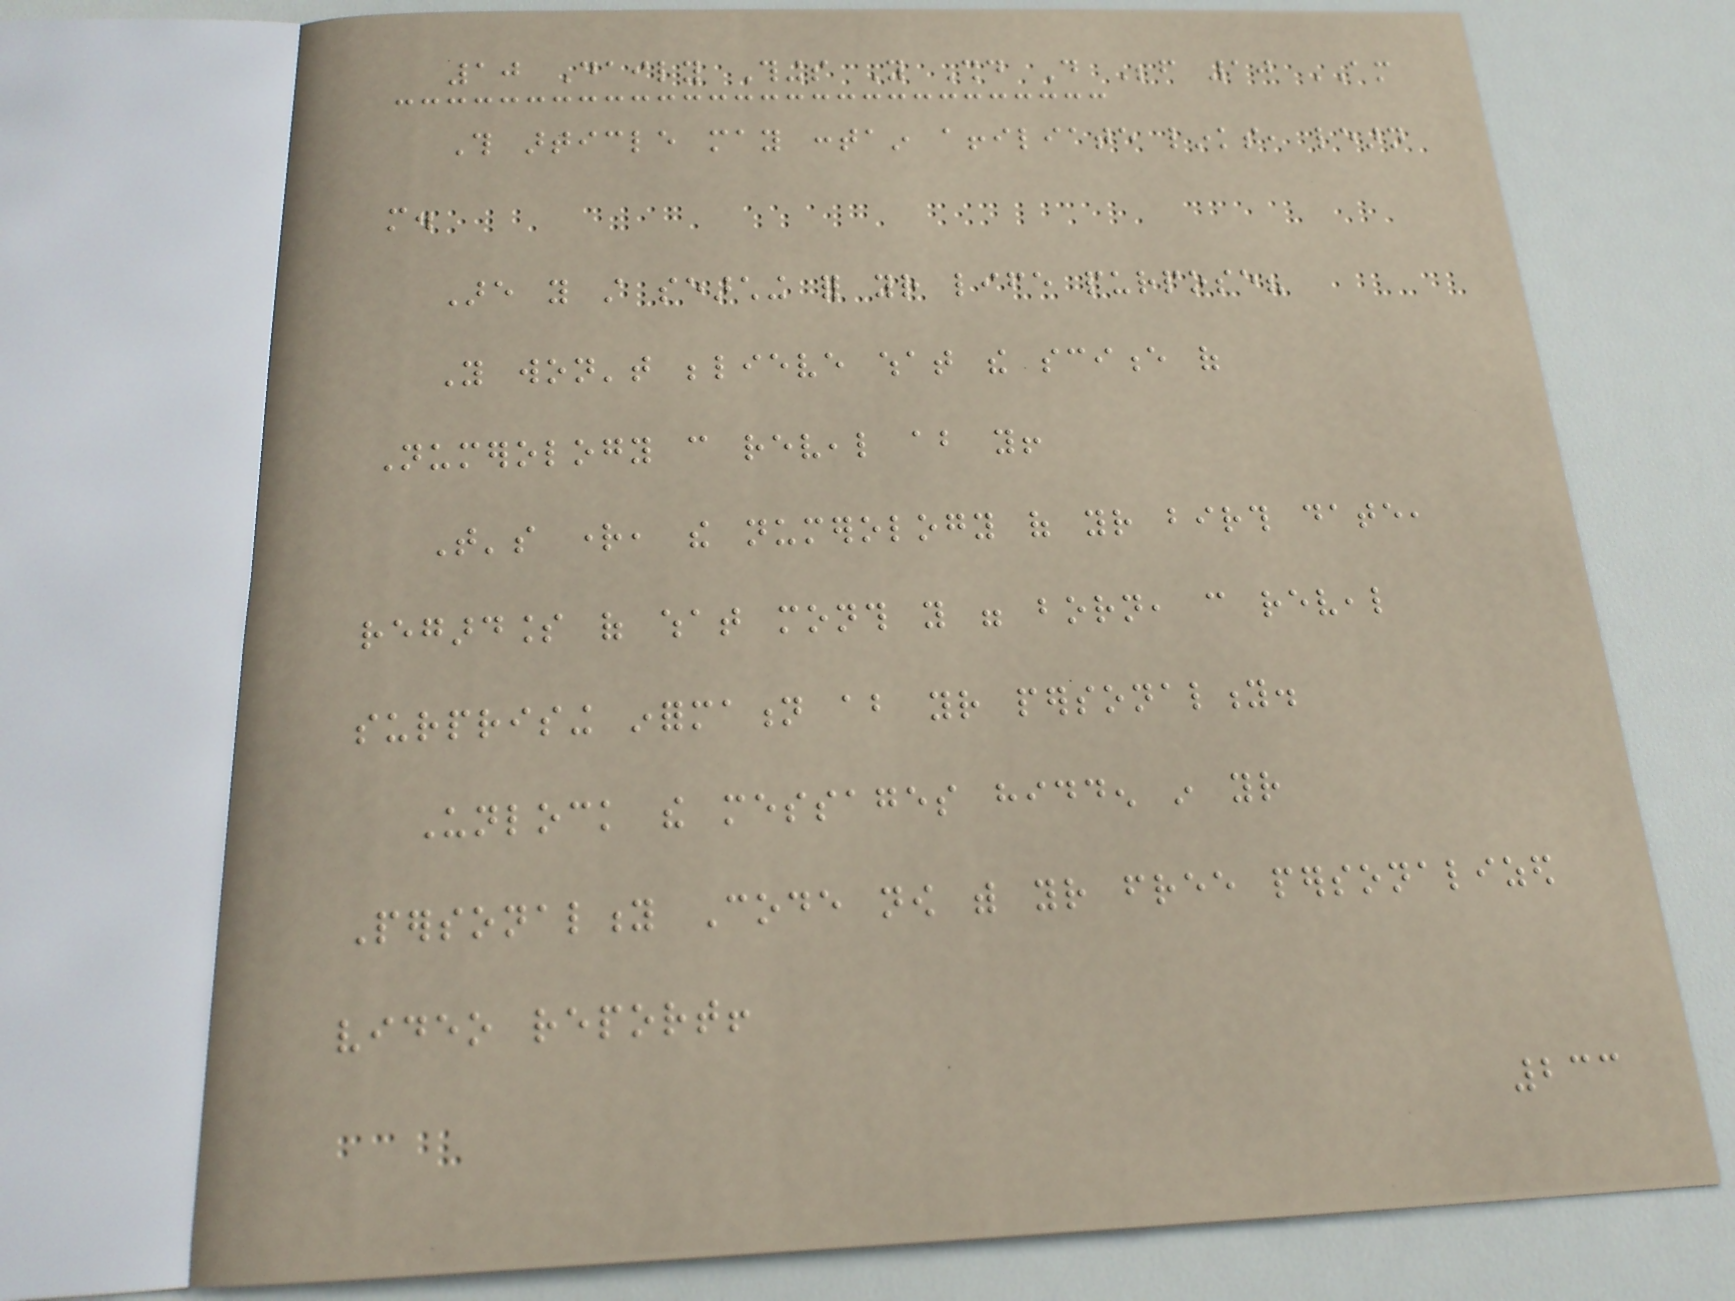10 Daily Things You Should Do Before 10 AM
This article may contain affiliate links, learn
more.
Are you still searching for your life purpose?
You won't believe what the science of
Numerology can reveal about you!
That's right, the numerology of your birth date,
regardless of what month you were born, can reveal
surprising information about your personality.
Unlock the messages hidden in your
Personality Code now with your free personalized
video report!
233
